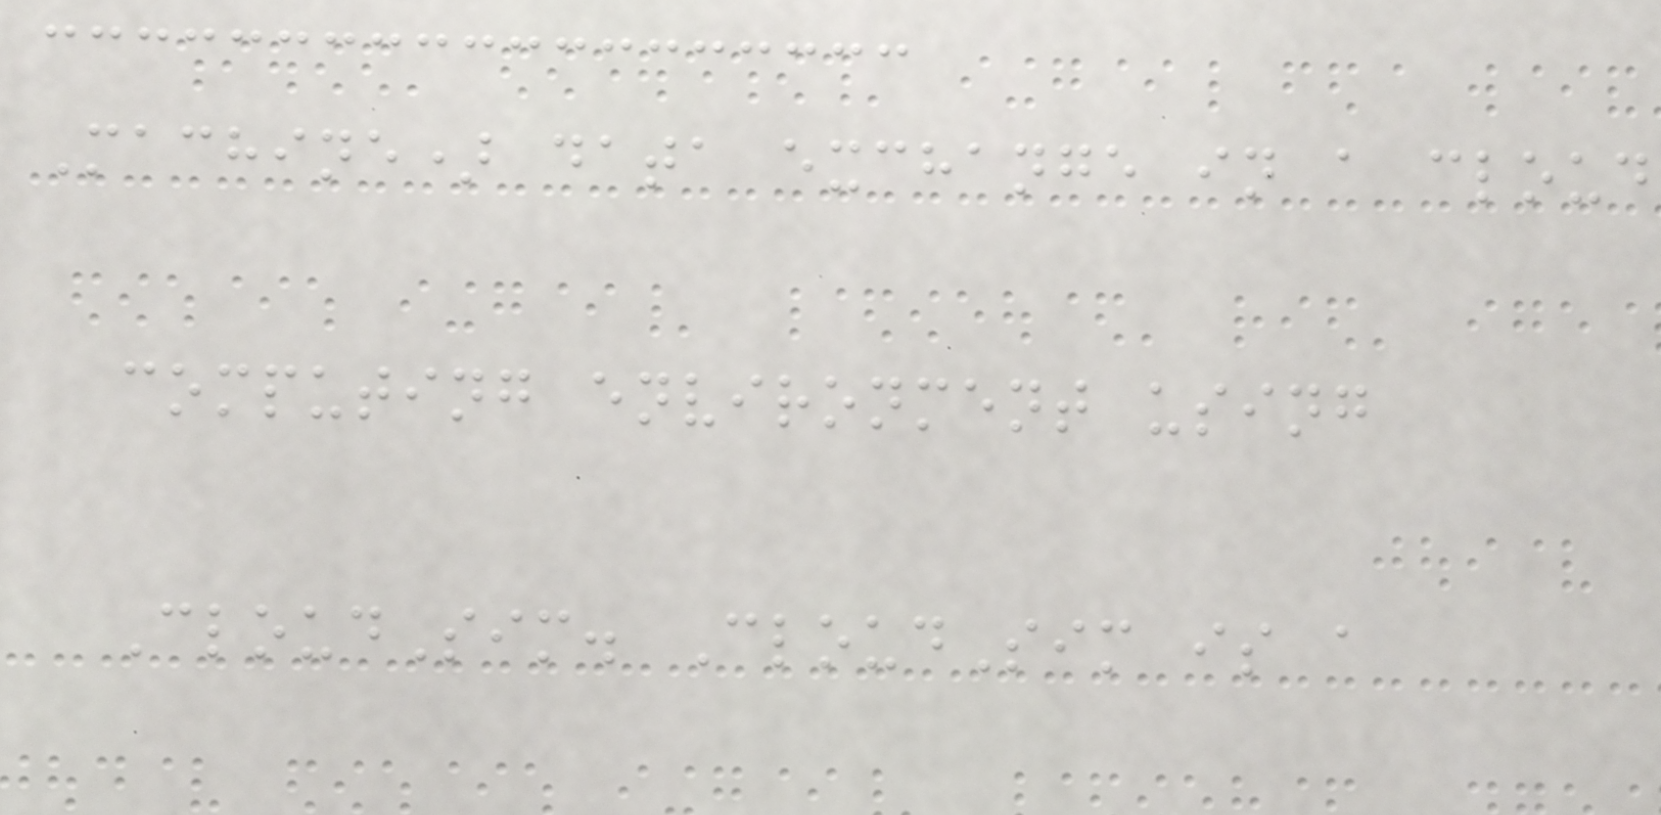Machine) data exchange in a cloud
computing environment using
CloudSim. CloudSim is a
